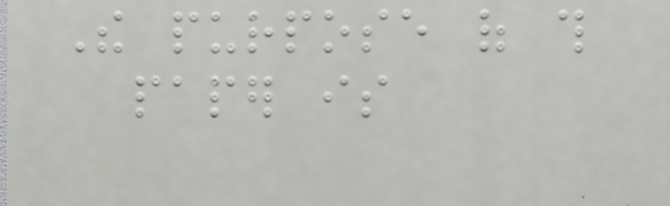The purpose of this
paper is
